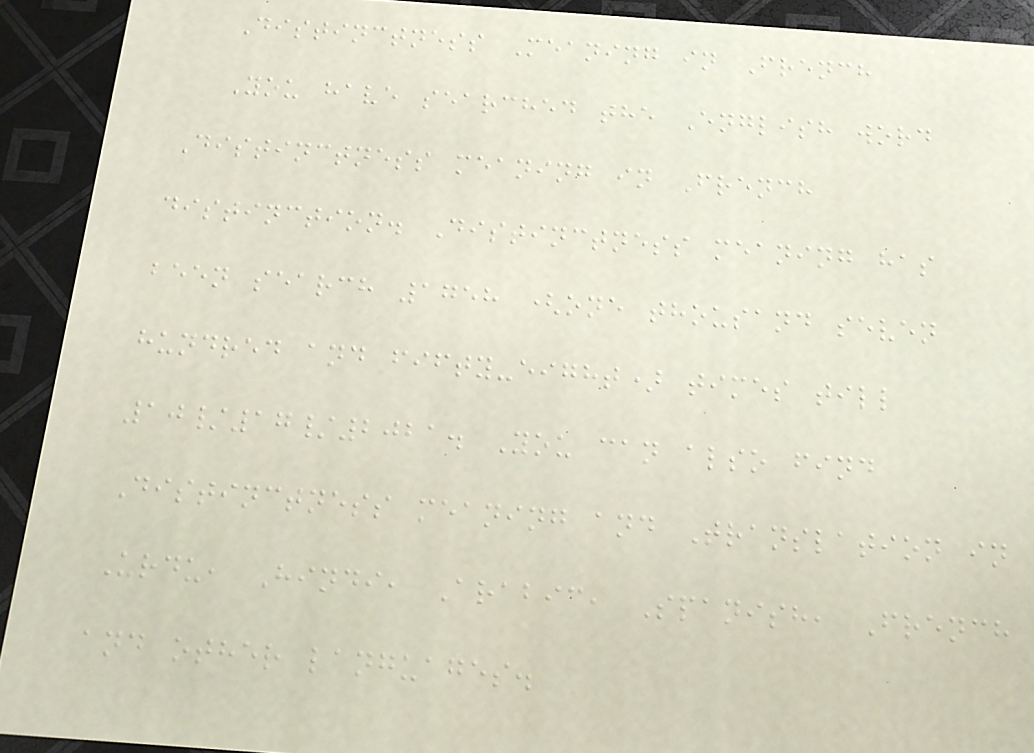Distinctness Meaning in French
You have searched the English word
Distinctness meaning in French
distinction. Distinctness meaning has
been search 1758 (one thousand seven
hundred and fifty-eight) times till
10/17/2021. You can also find
Distinctness meaning and Translation in
Urdu, Hindi, Arabic, Spanish, French
and other languages.
